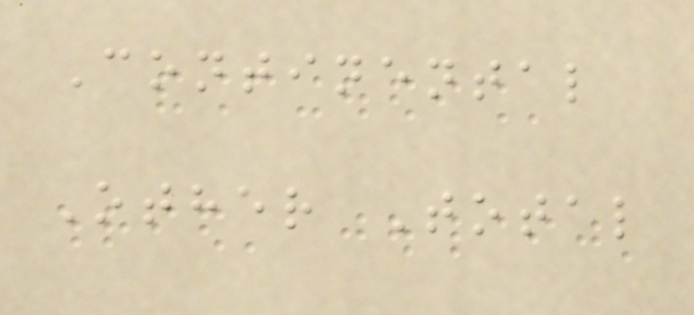Continental
Other Total
